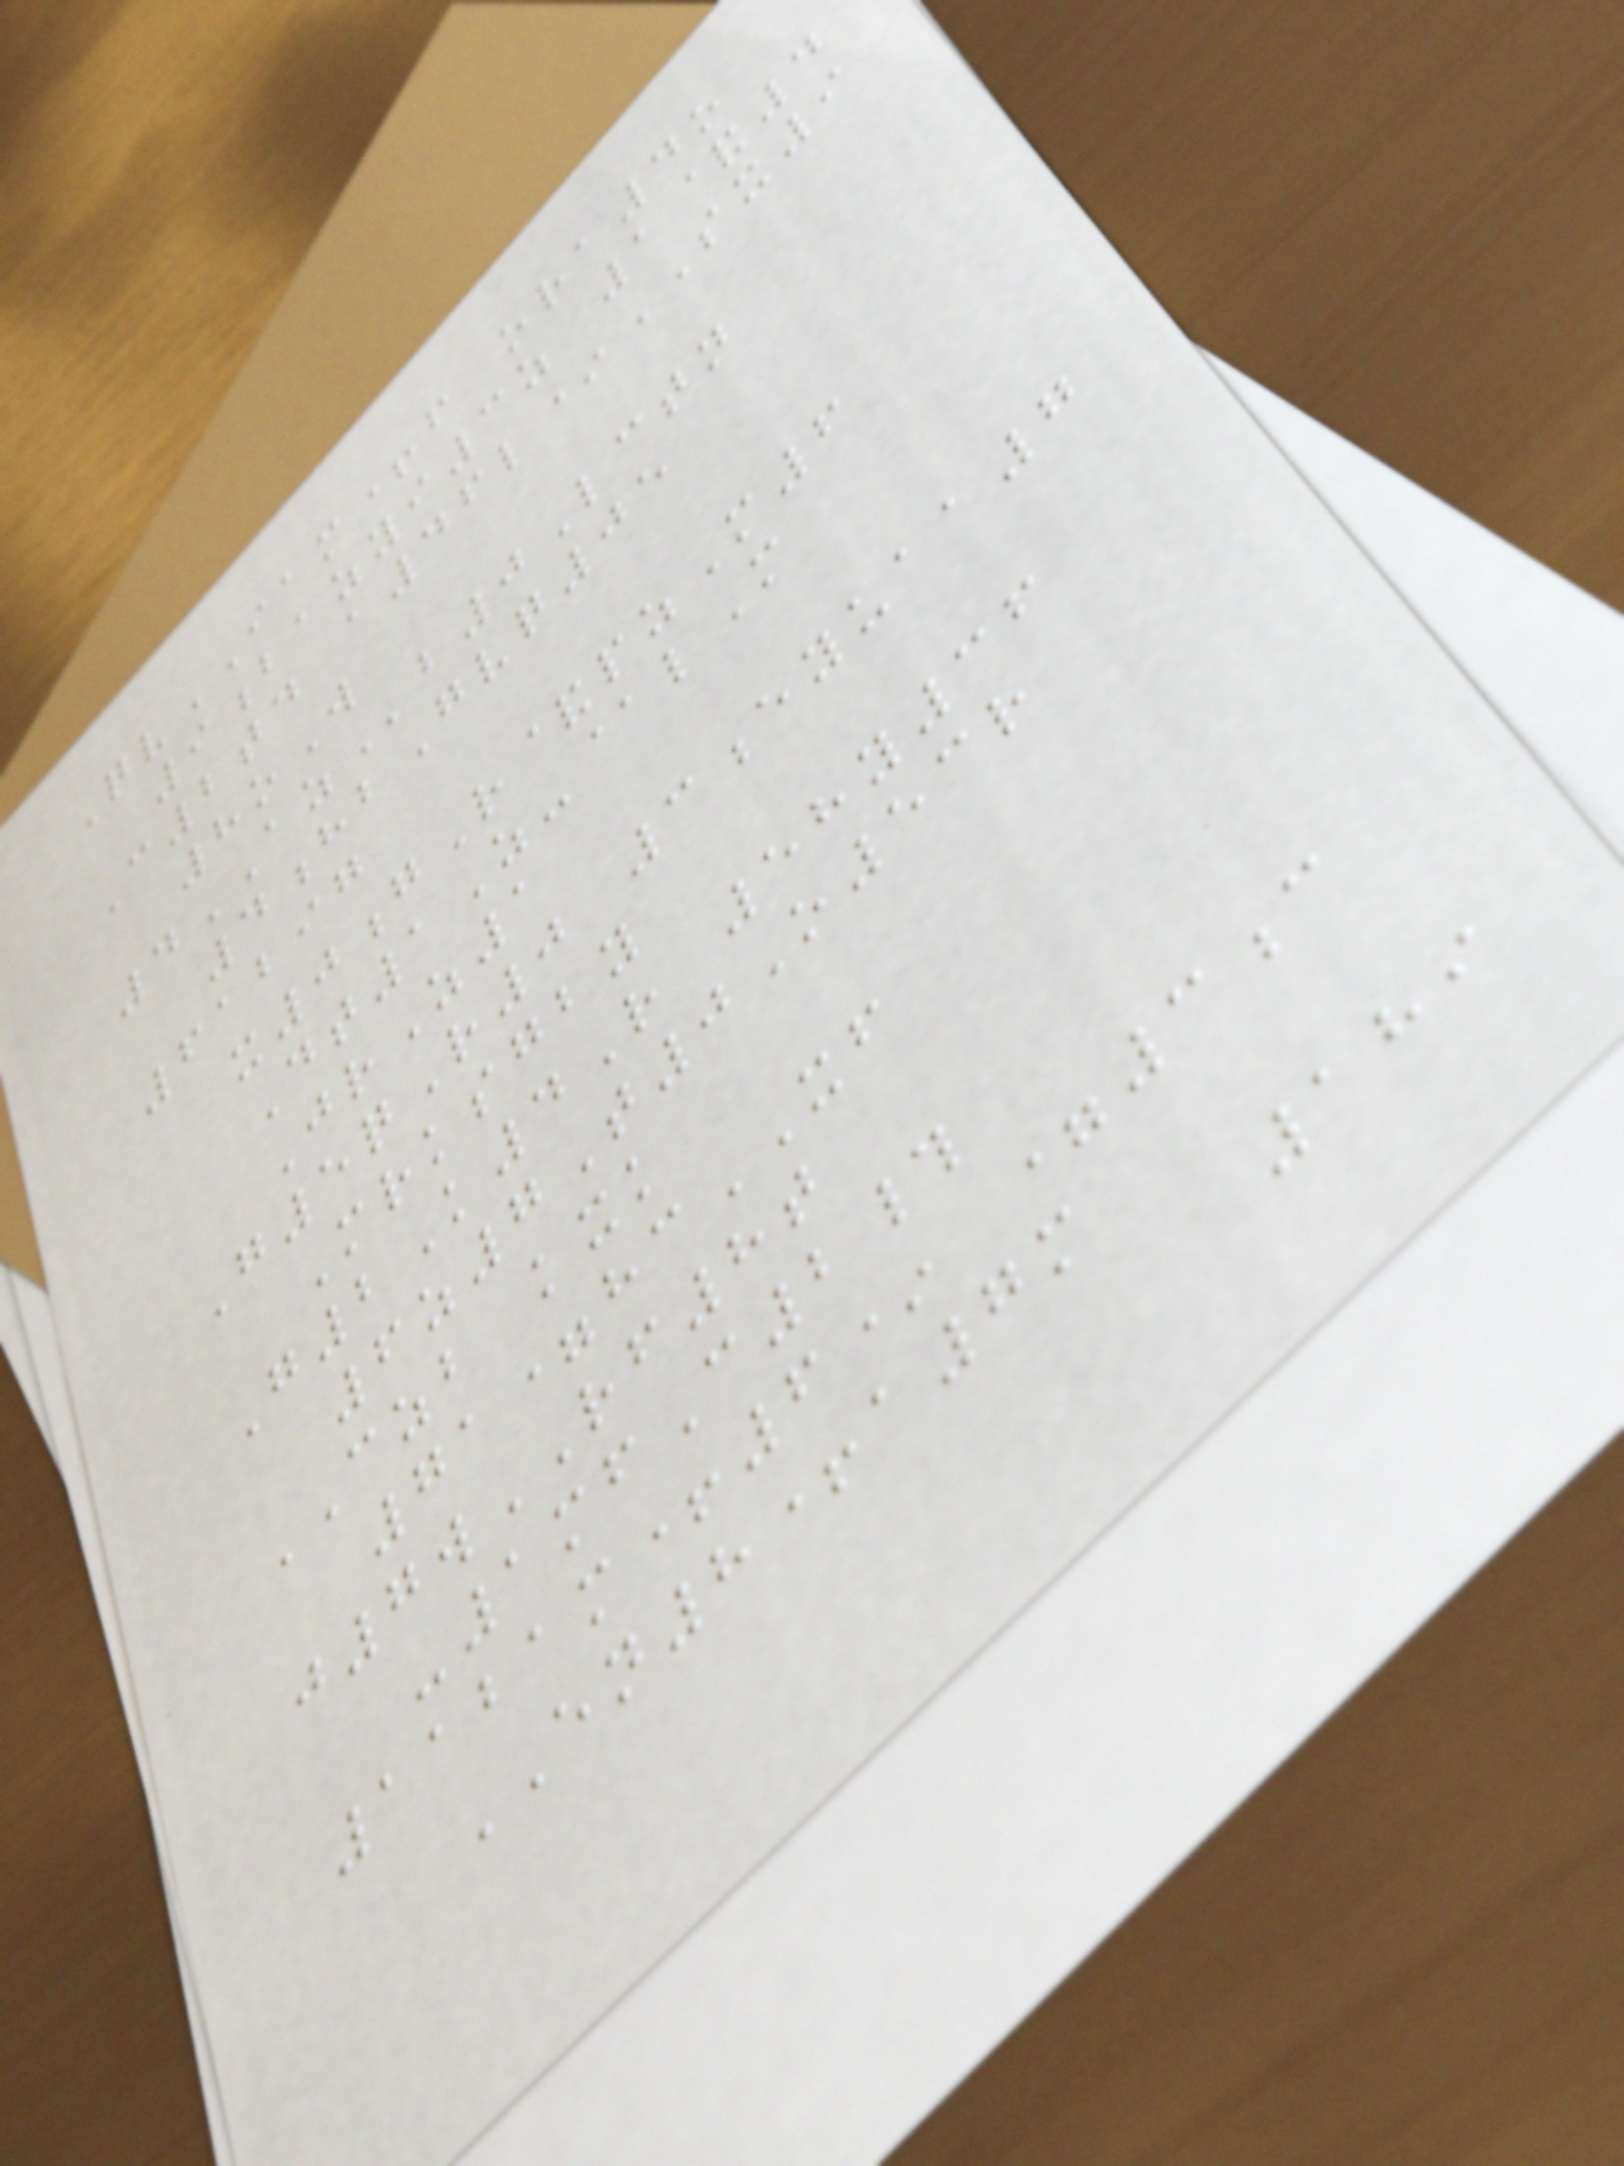QvIAM+f ora4o
9bazyi3z 1&4
C2td a46l*SX9
8oW
4AZb0Lctn
4hbGvq05
61297
x0gR&pzM6
Dt1Z-@lM
JrZ1
G5qR0 3eyuaa7
Mrksgby
G2K4R 58y36
6z7T0O53r
CZB kxk
71=hcXF
j7wRF8t
-1mfC2#
1121m+6* =3c
EN8+a7m
189
